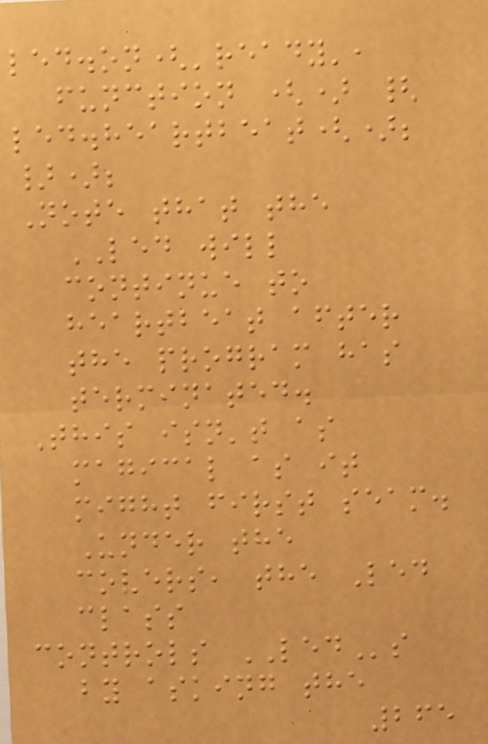led.on('ready',
function () {
led.heartbeat();
});
Note that the
LED will
continue to
heartbeat after
the program has
terminated.
This isn't as
magical as it
might first seam.
Under the
covers, the Led
class
controls LEDs
by asking the
265
